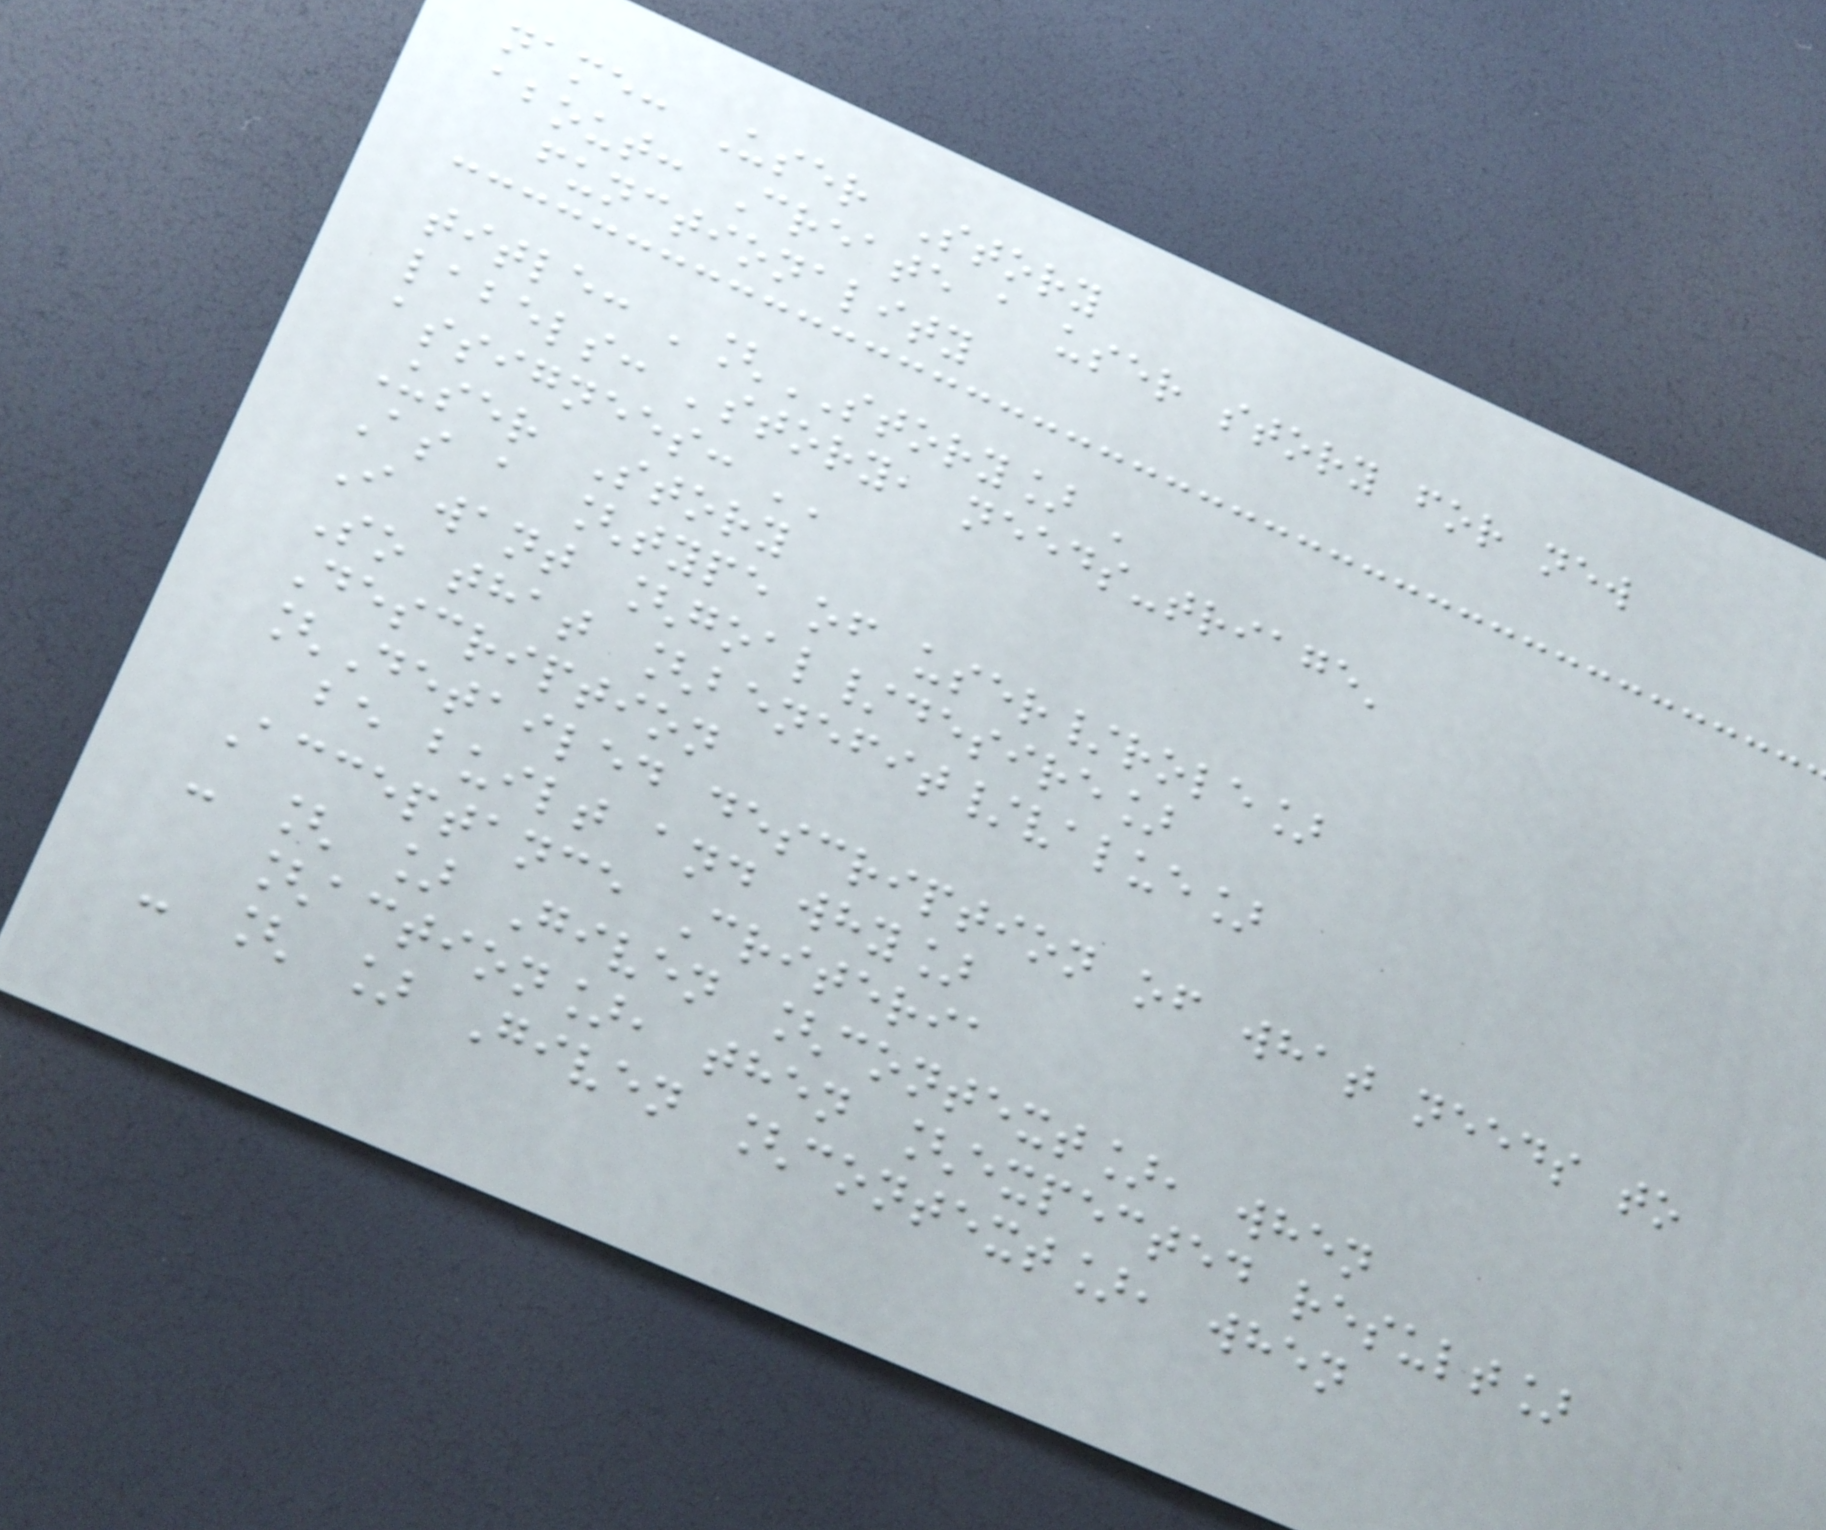name: User Story
about: Create a user story for new
functionality
title: '[STORY] '
labels: 'story, needs-triage'
assignees: ''
User Story
As a [type of user/role]
I want [goal/desire]
So that [benefit/value]
Description
[Detailed description of what needs to
be built and why]
Acceptance Criteria
- [ ] Given [context], when
[action], then [expected result]
- [ ] Given [context], when
